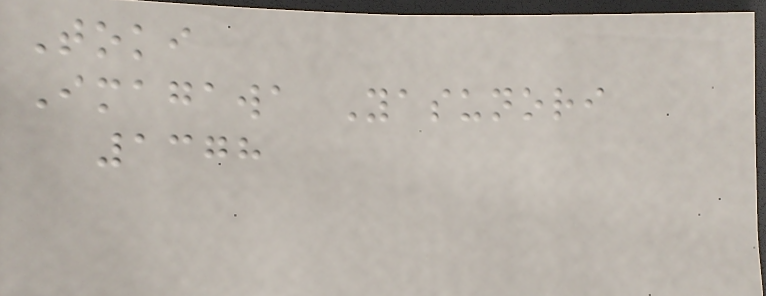Toki
Imagawa Yasunori
1378
